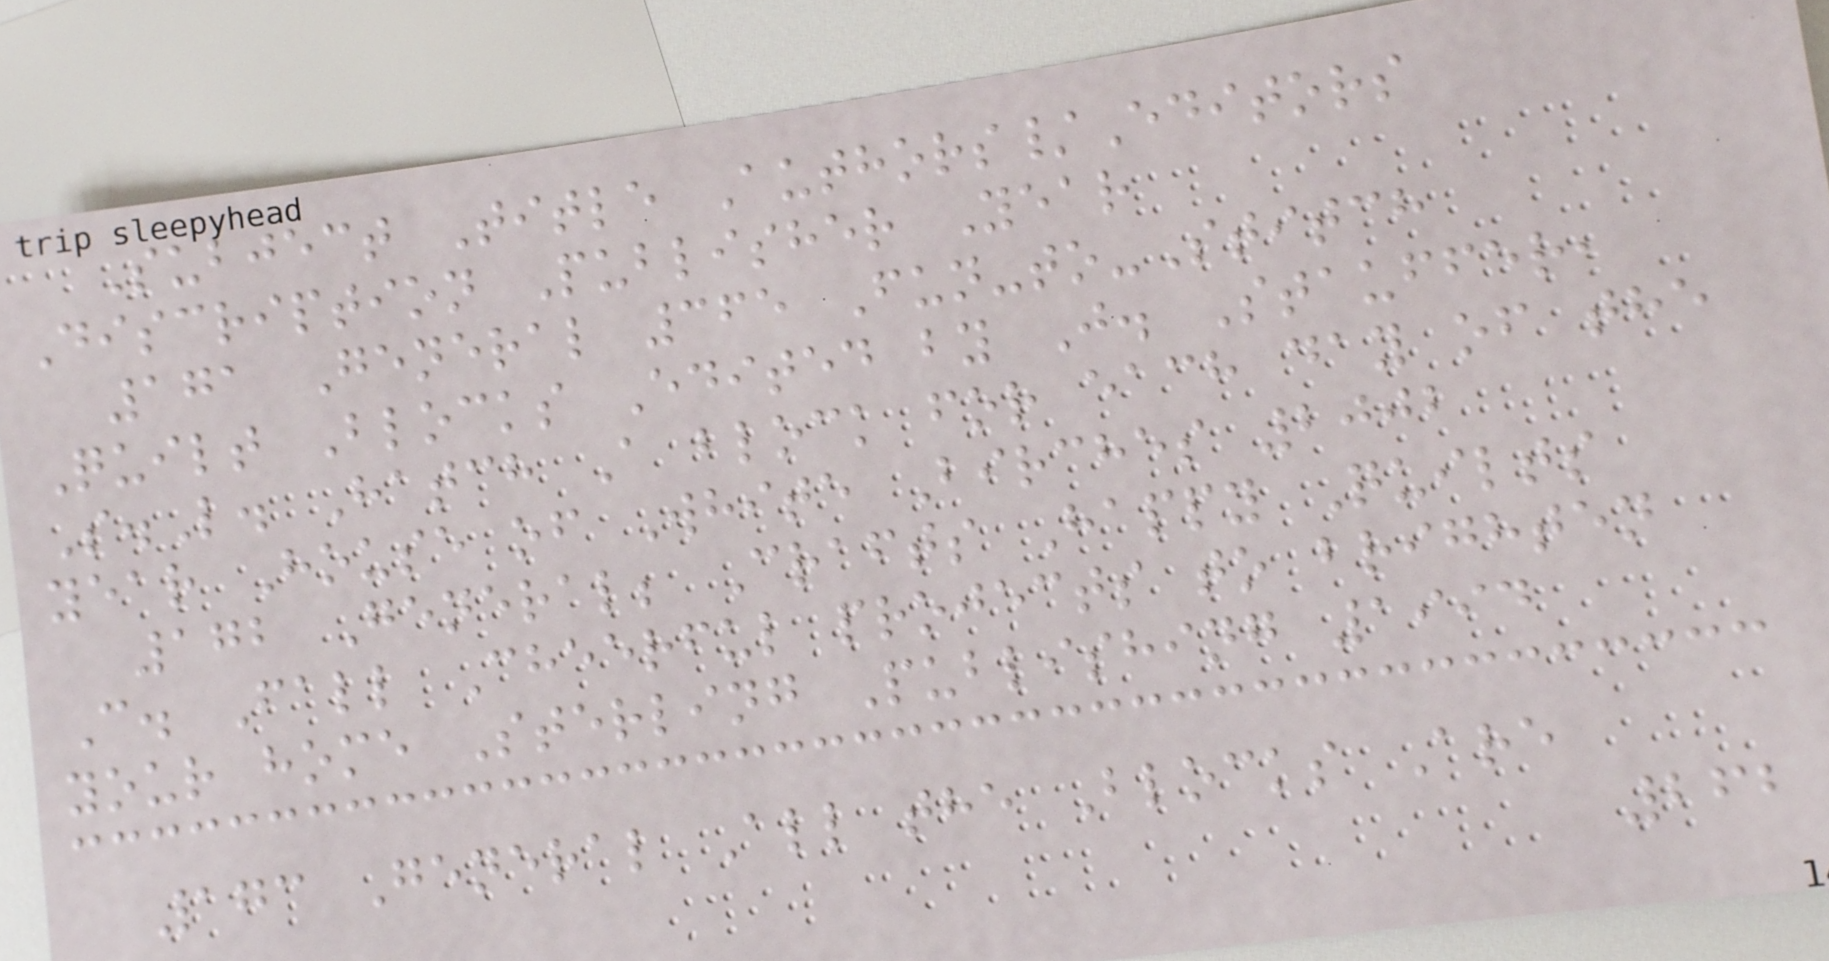Subject Title Authors/Editors
Discription Publisher Year
171 General 365 Fun-to-Stitch
Quilt Blocks Edited by J. Stauffer,
S.L. Hatch A block for each day of the
year House of White Birches 2002
172 General; Crafts Happy Quilts
C. Fall Cheerful projects to brighten
your home Sterling Publishing 1994
173 General All the Blocks Are
262
